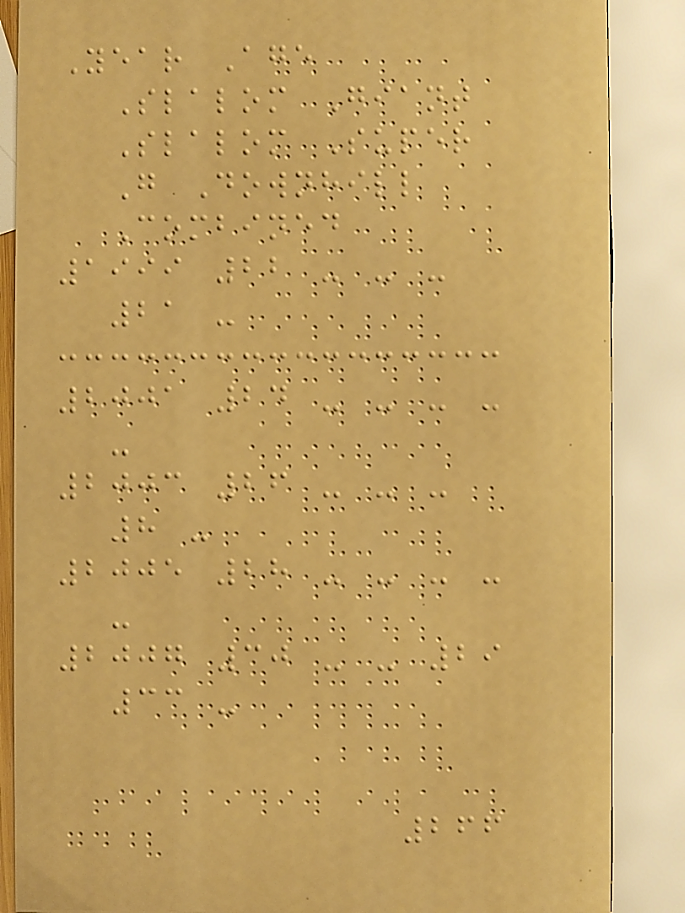Year Age
Slalom Giant
Slalom Super
G Downhill
Combined
1999 22 - - -
21 -
2001 24 - - - -
-
2003 26 - - -
8 -
2005 28 - - - -
-
2007 30 - - 29
33 -
266
